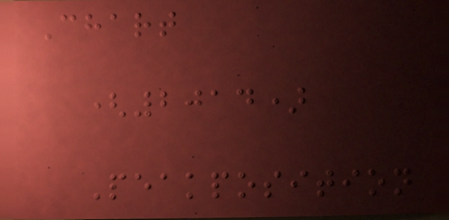Chart
(2014)
Peakposition
